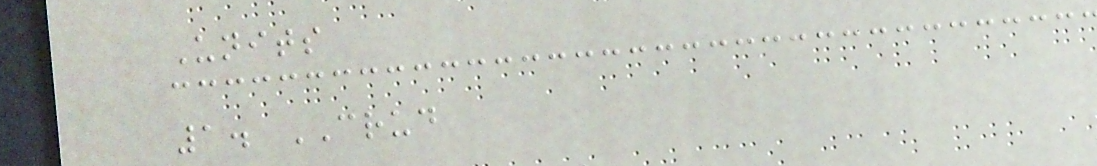Units
1. CRUD
